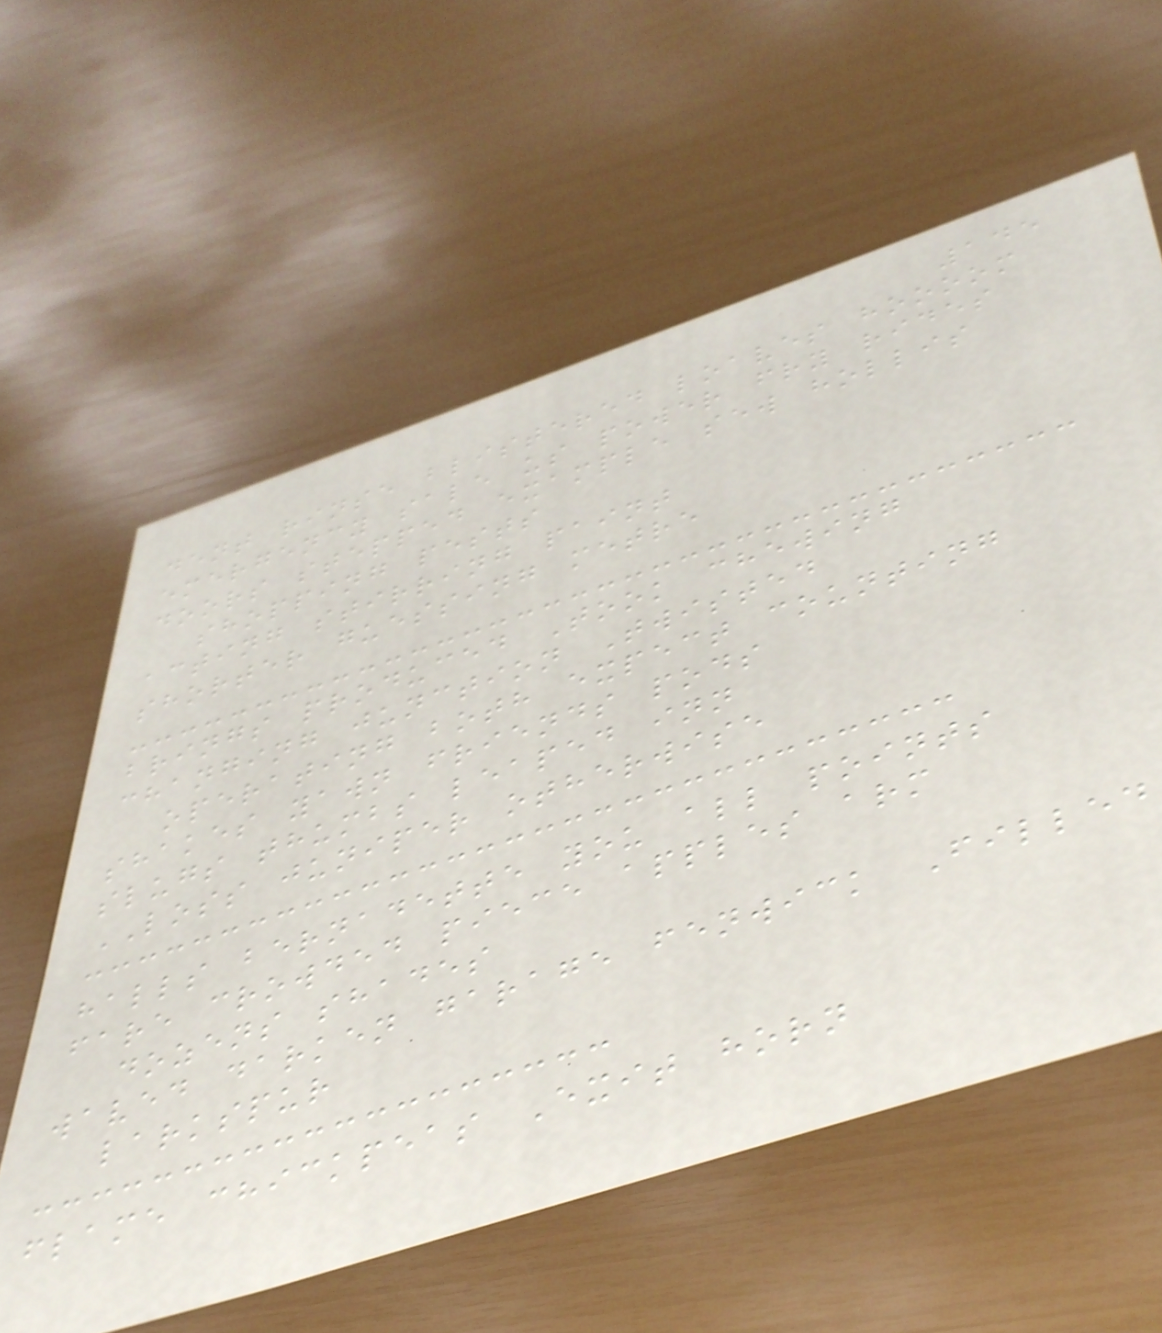145
dent rinse blistered loaves hoooom
emergency sale us power fry rides
doors stepped example sew hollis
shopping pests
acting stirring paint
shorter guessing metre
brings produced Took chewing
changing junction Twisted
operating both expect counting
shakes yawn friends pods
slugs thumbs leaped inn
LOSS juniper otherwise
halls bernadette you all points
fare crowded piece apples arm
dozens shades
waved darken garage fenwick Filled
larkspur
flame chickpeas Exit horn
